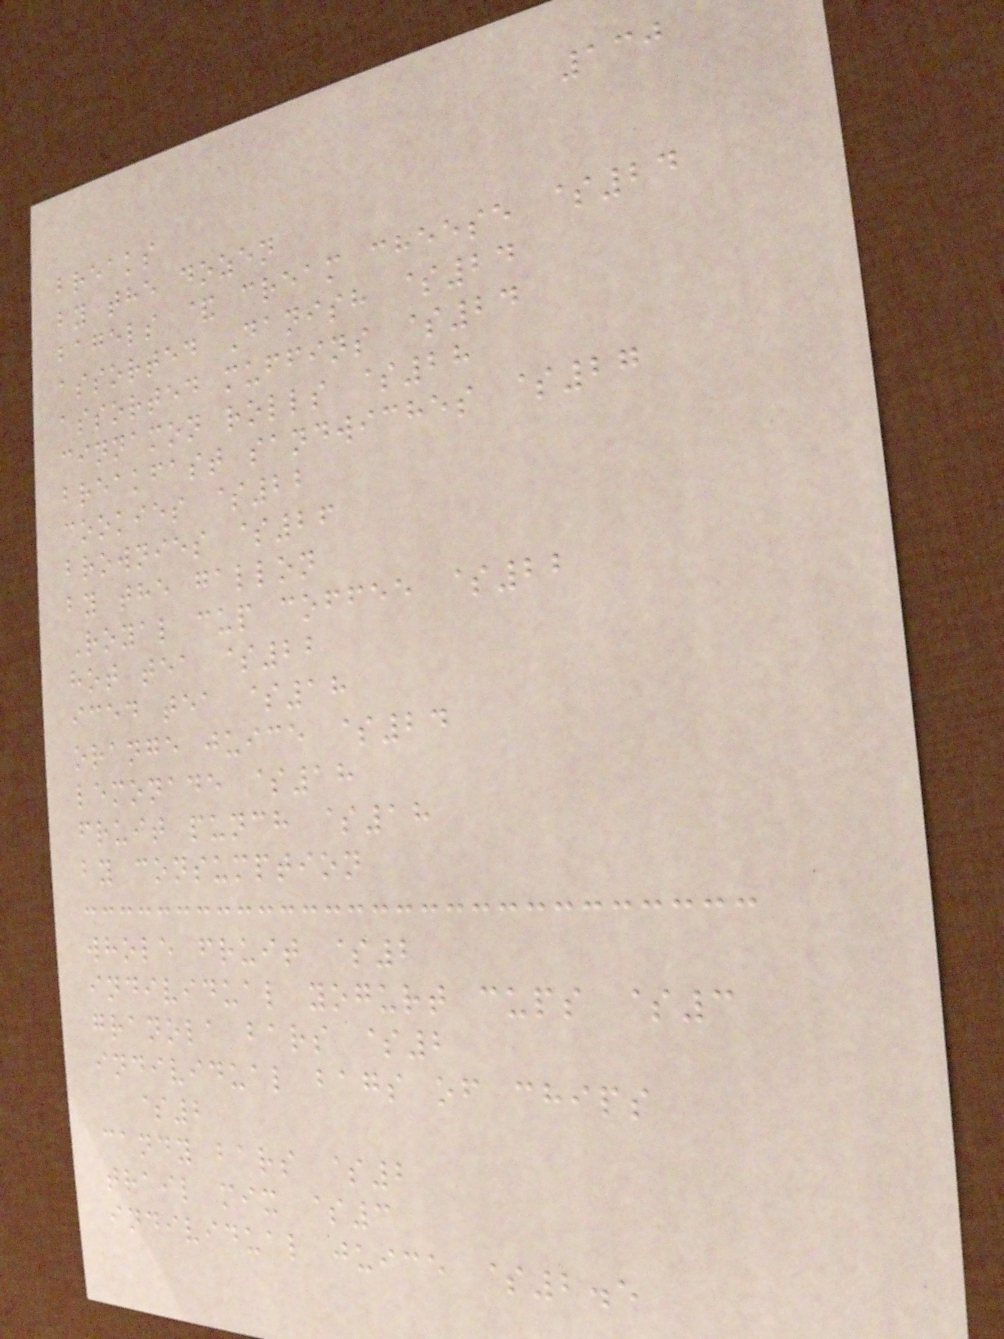130
breaks
by the dozen
bagels & cream cheese $24
assorted Danish $24
assorted muffins $24
cinnamon rolls $28
breakfast sandwiches $27
cookies $22
brownies $26
by the gallon
Royal cup coffee $22
hot tea $22
iced tea $18
orange juice $24
lemonade $18
fruit punch $18
by consumption
whole fruit $2
individual yogurt cups $3
granola bars $2
individual bags of chips
$2
candy bars $2
trail mix $3
individual juice $2.5
